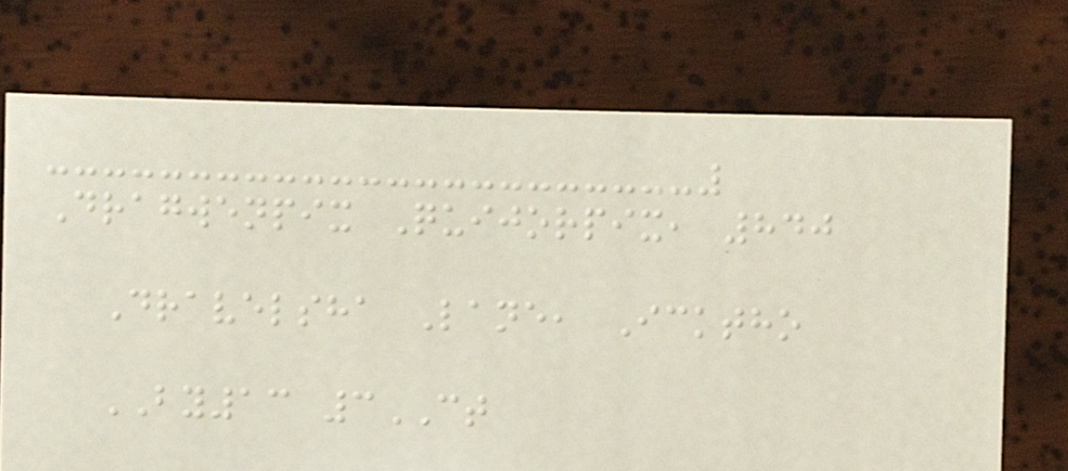Dragwenpix Quijorpix, 840
Dravelsha Lane, Icktho
BY13 3CT
